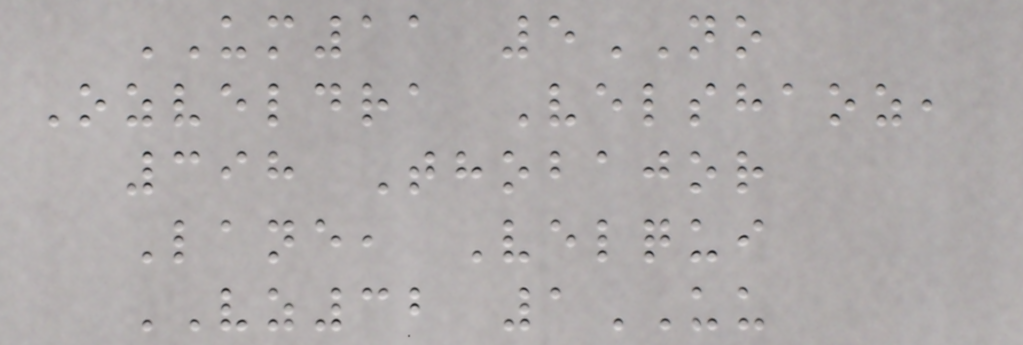UM11 5NO
Ozveldra Velshaoz,
398 Thobajor
Lane, Velqui
VZ32 1UU
